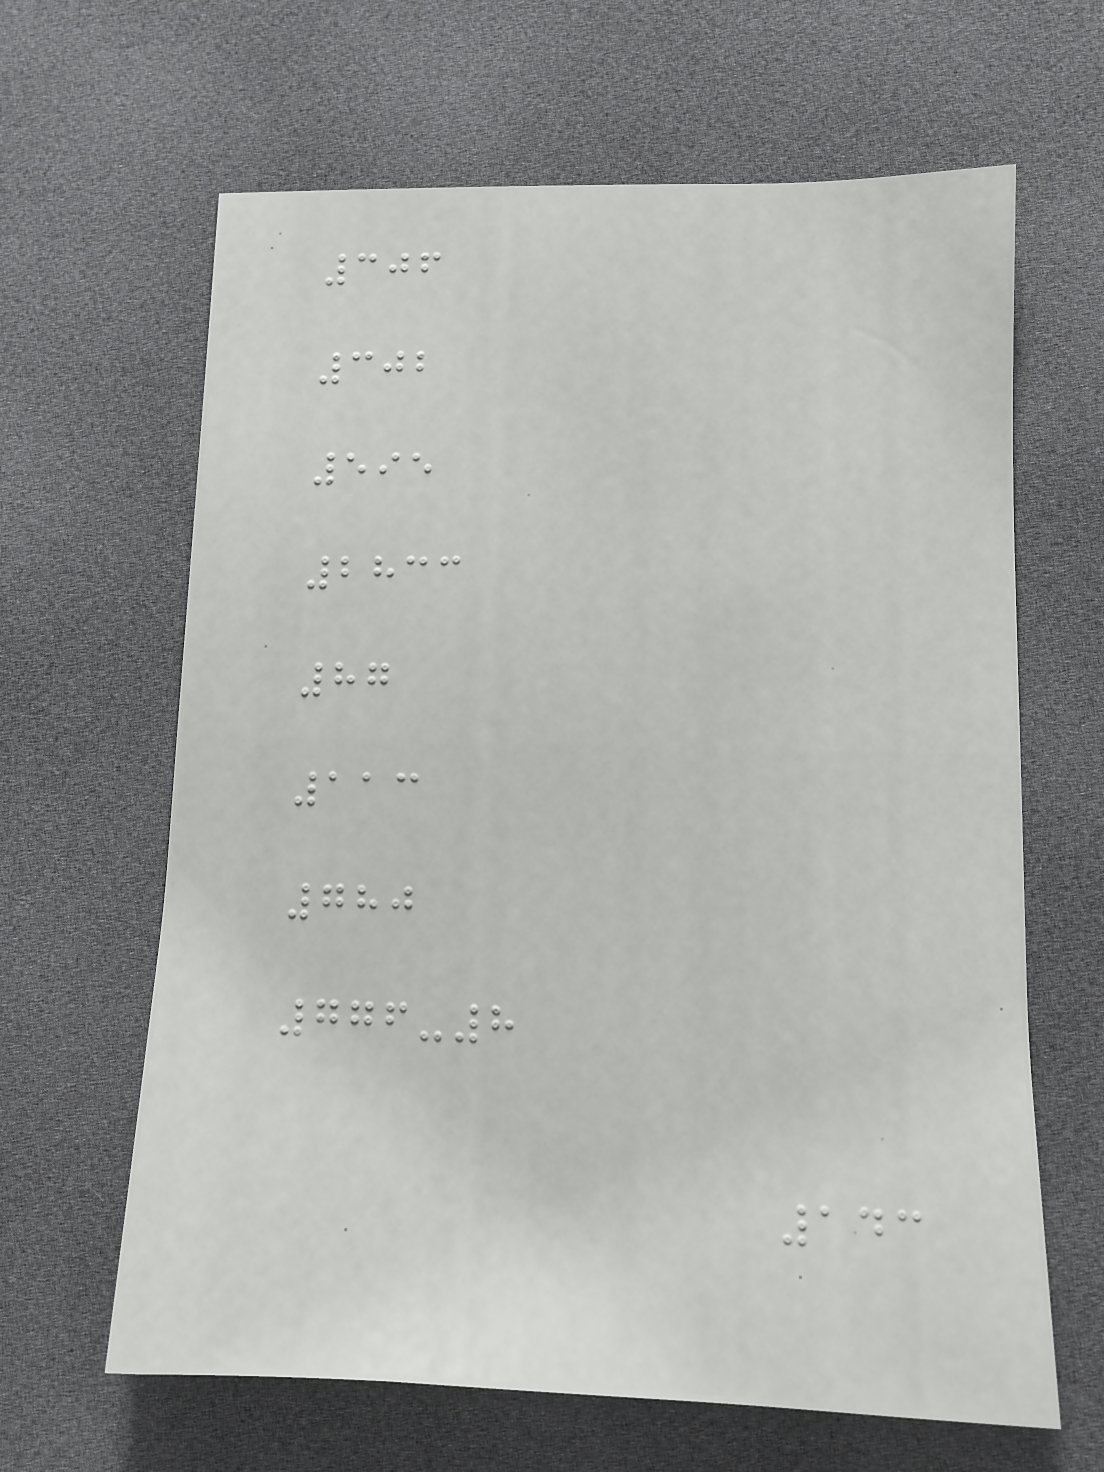306
302
595
2833
87
113
780
776-8
143
